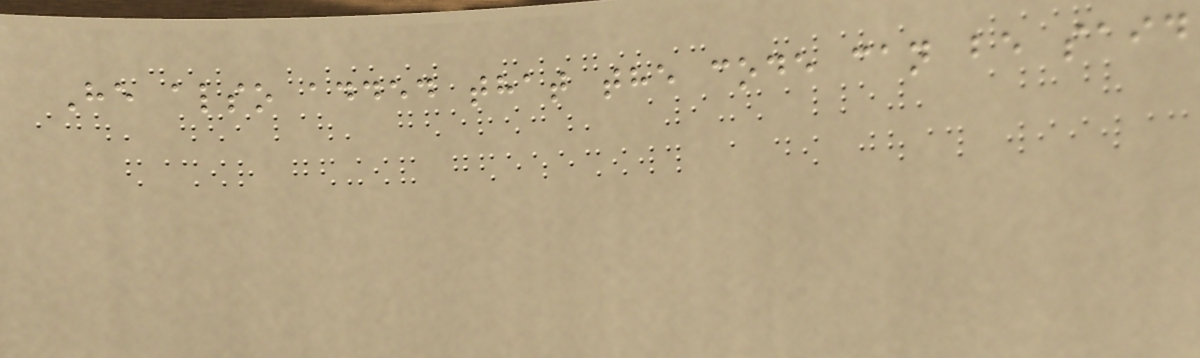He also added that the code can be said
